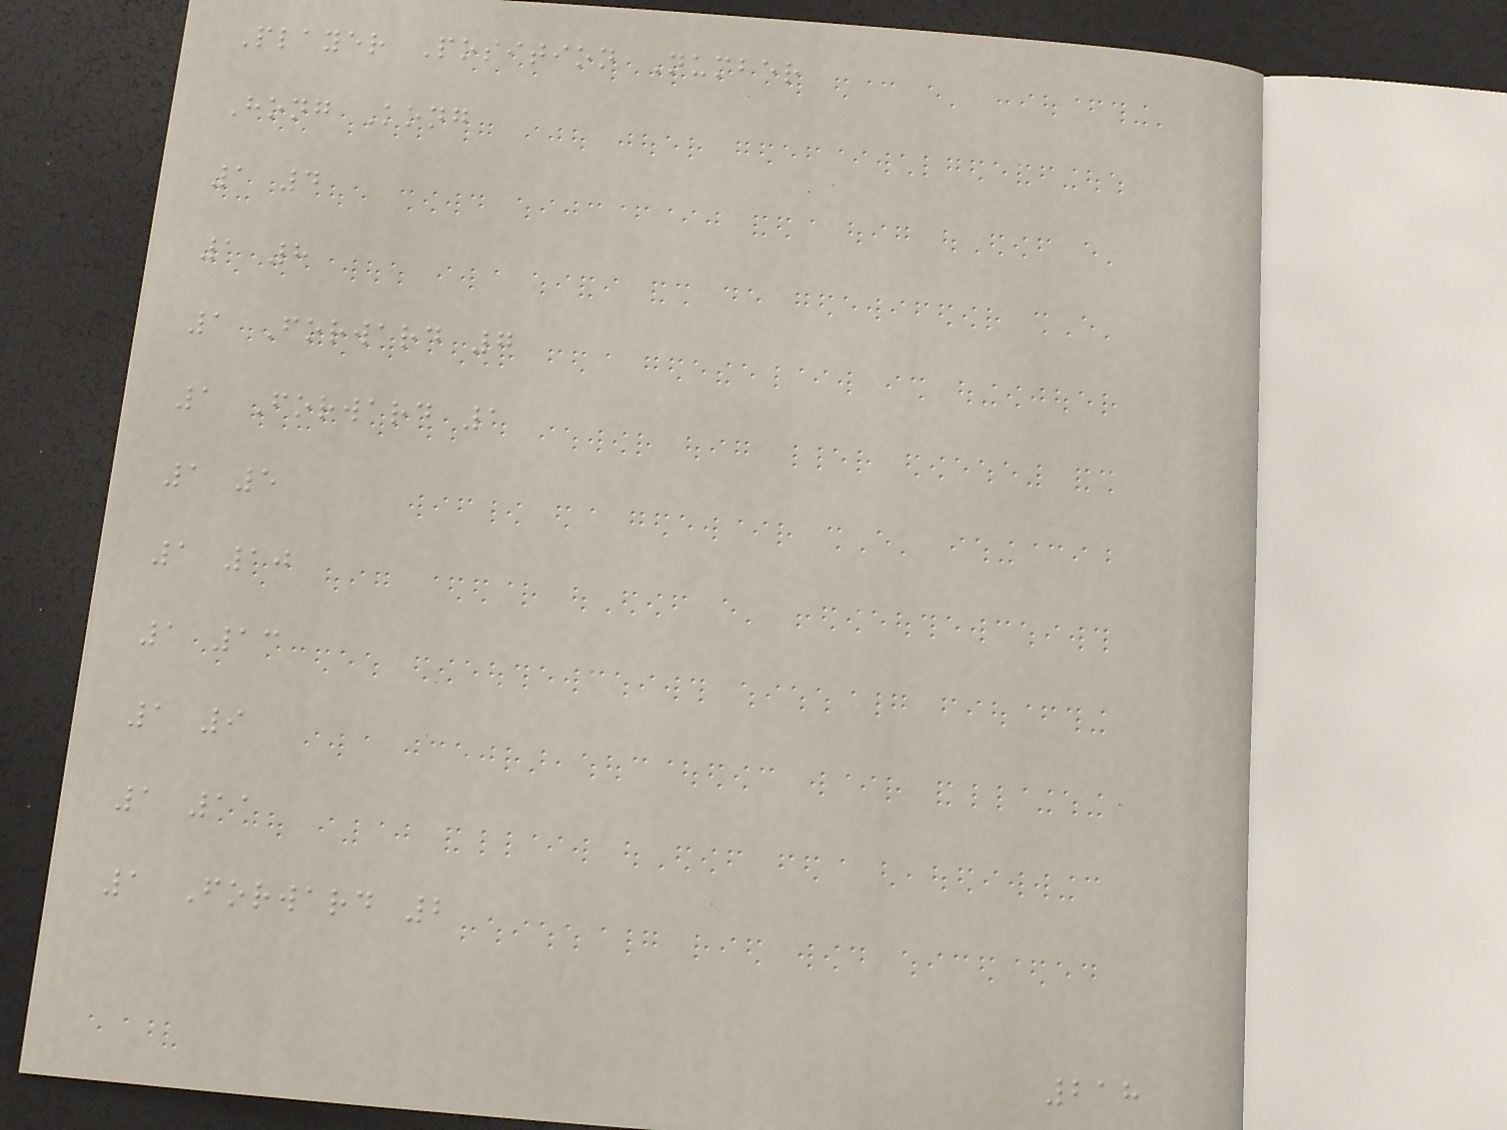Player Position Number
Hong Kong
1 4
1 8
1 Forward 7
1 Forward 1
1 5
1 10
1 13
1 9
1 11
1 Forward 2
218
